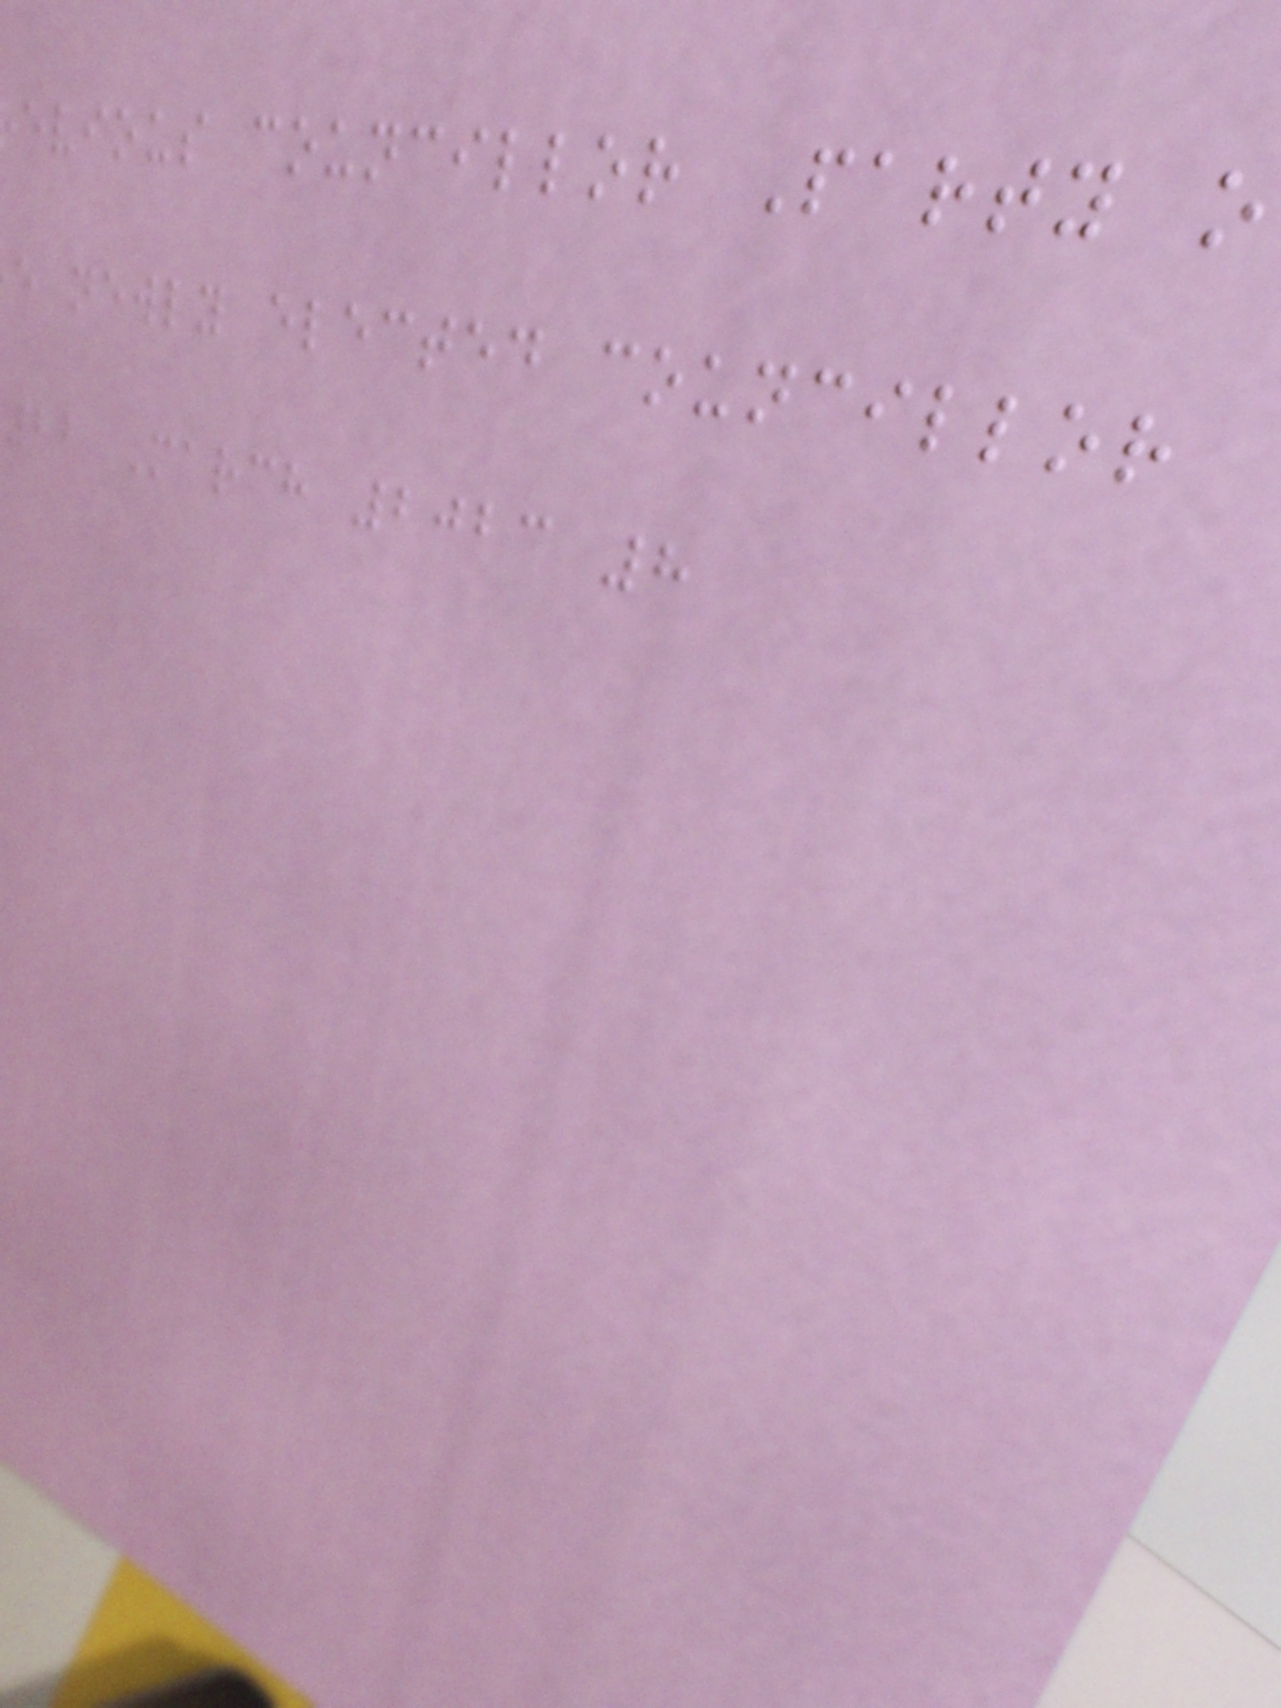evious councillor Party o
e newly elected councillor
22 March 2023 8
